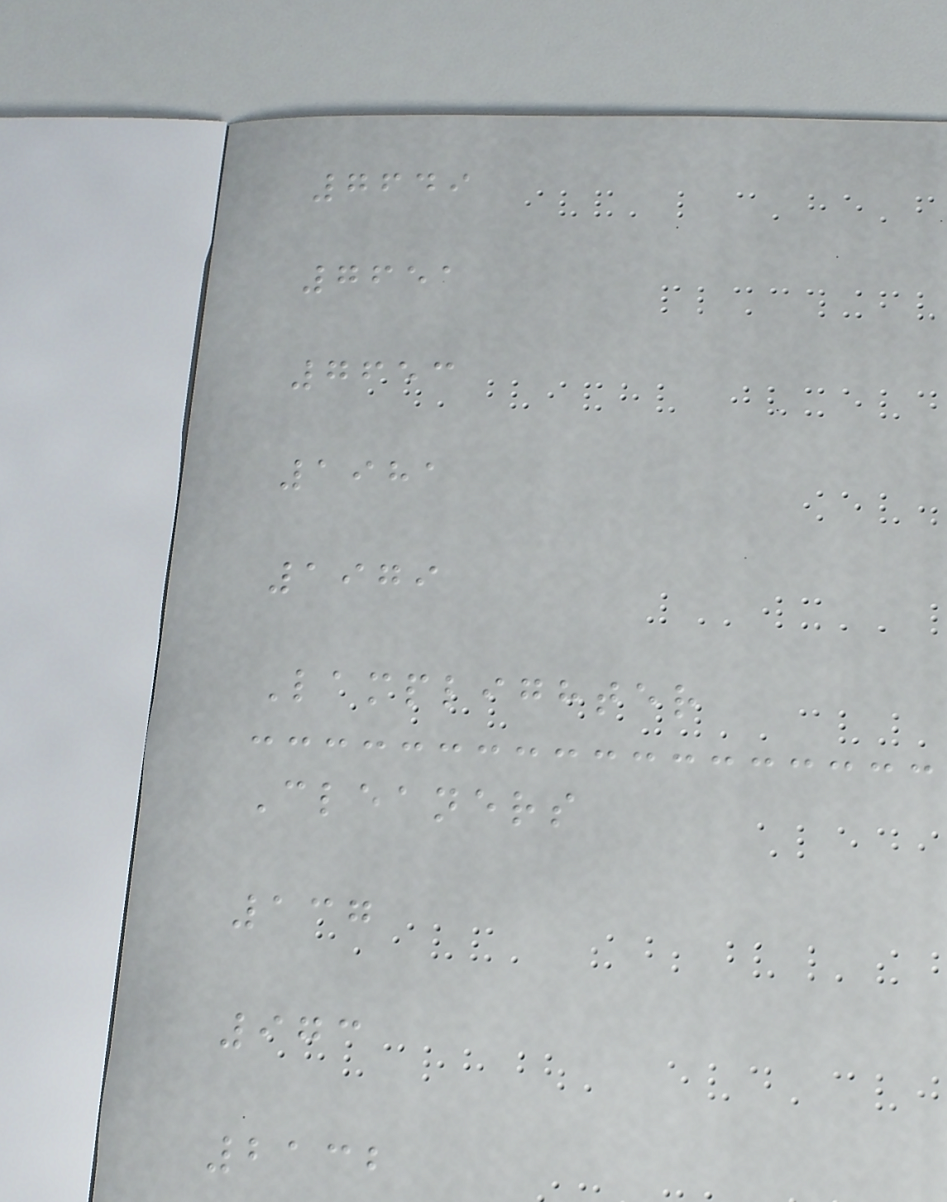7649
7651
7653
1981
1979
Lamplighter
Cleaners
137
973
2132
